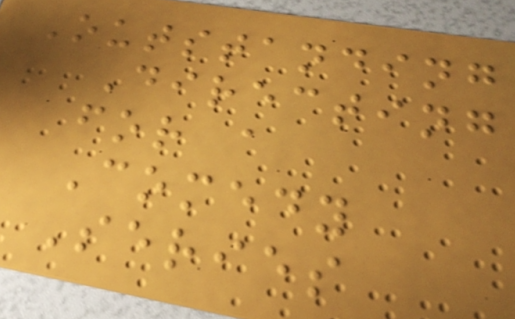Outstanding
Directing
for a
Comedy
Series
